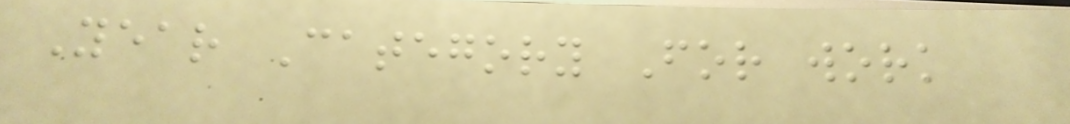Year Category For work
